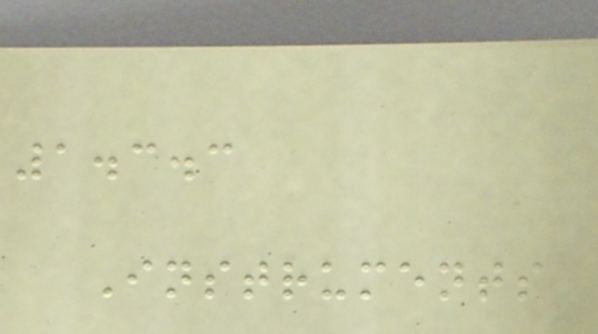1.3.3
Instruments
